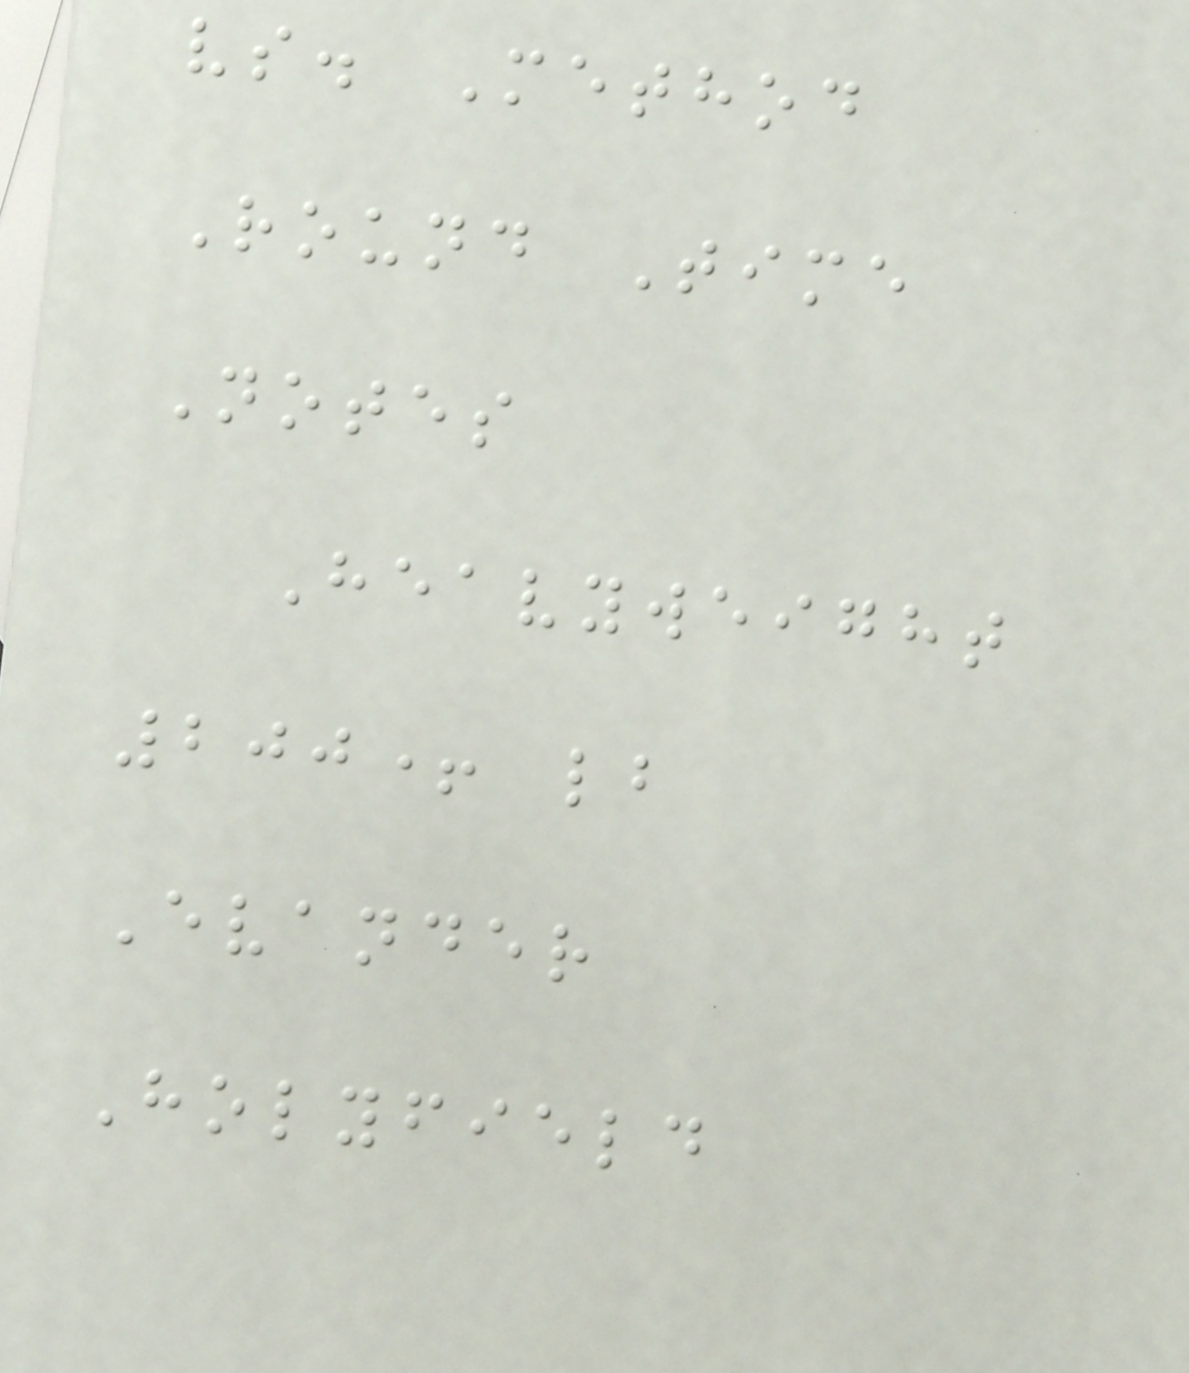vs. Method
Round Time
Notes
Heavyweight
200+ lb
Evander
Holyfield
